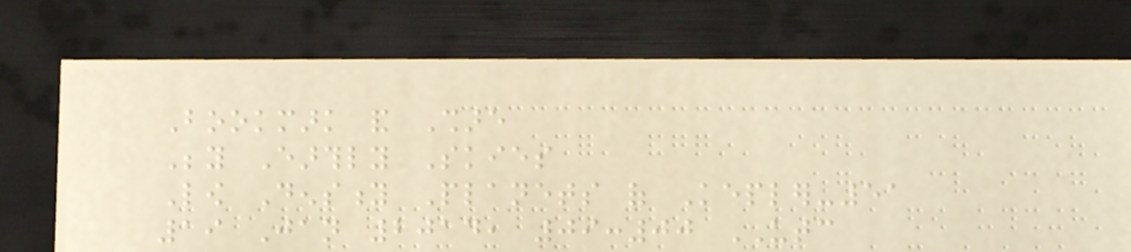Bookmark and Share
Beyond Earthly Skies
Low Density Planets of Kepler-51
19 Jan 2014, 09:00 UTC
